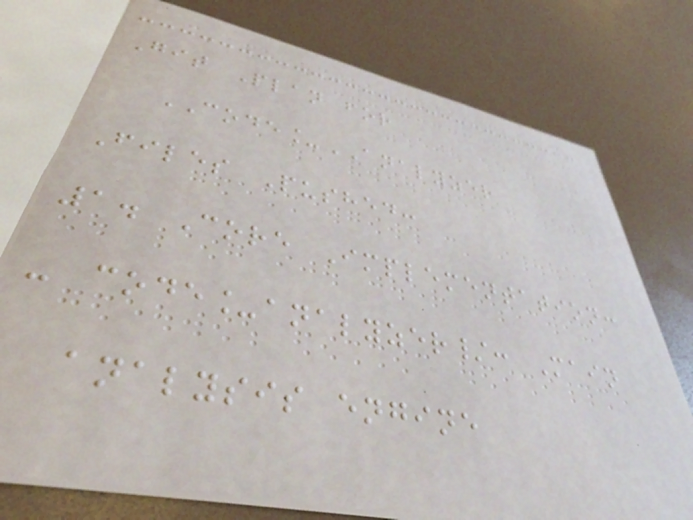Git Plan for
CODE_ANALYZER
Files Pushed:
1. Core Implementation:
- code_analyzer/: Main
analysis engine
